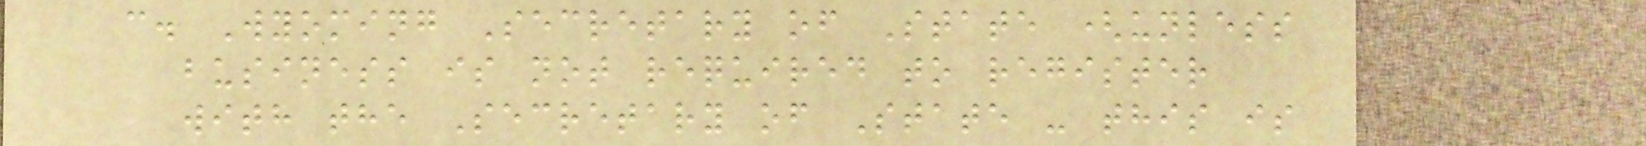c. Wyoming Secretary of State (unless
business is not required to register
with the Secretary of State - this is
